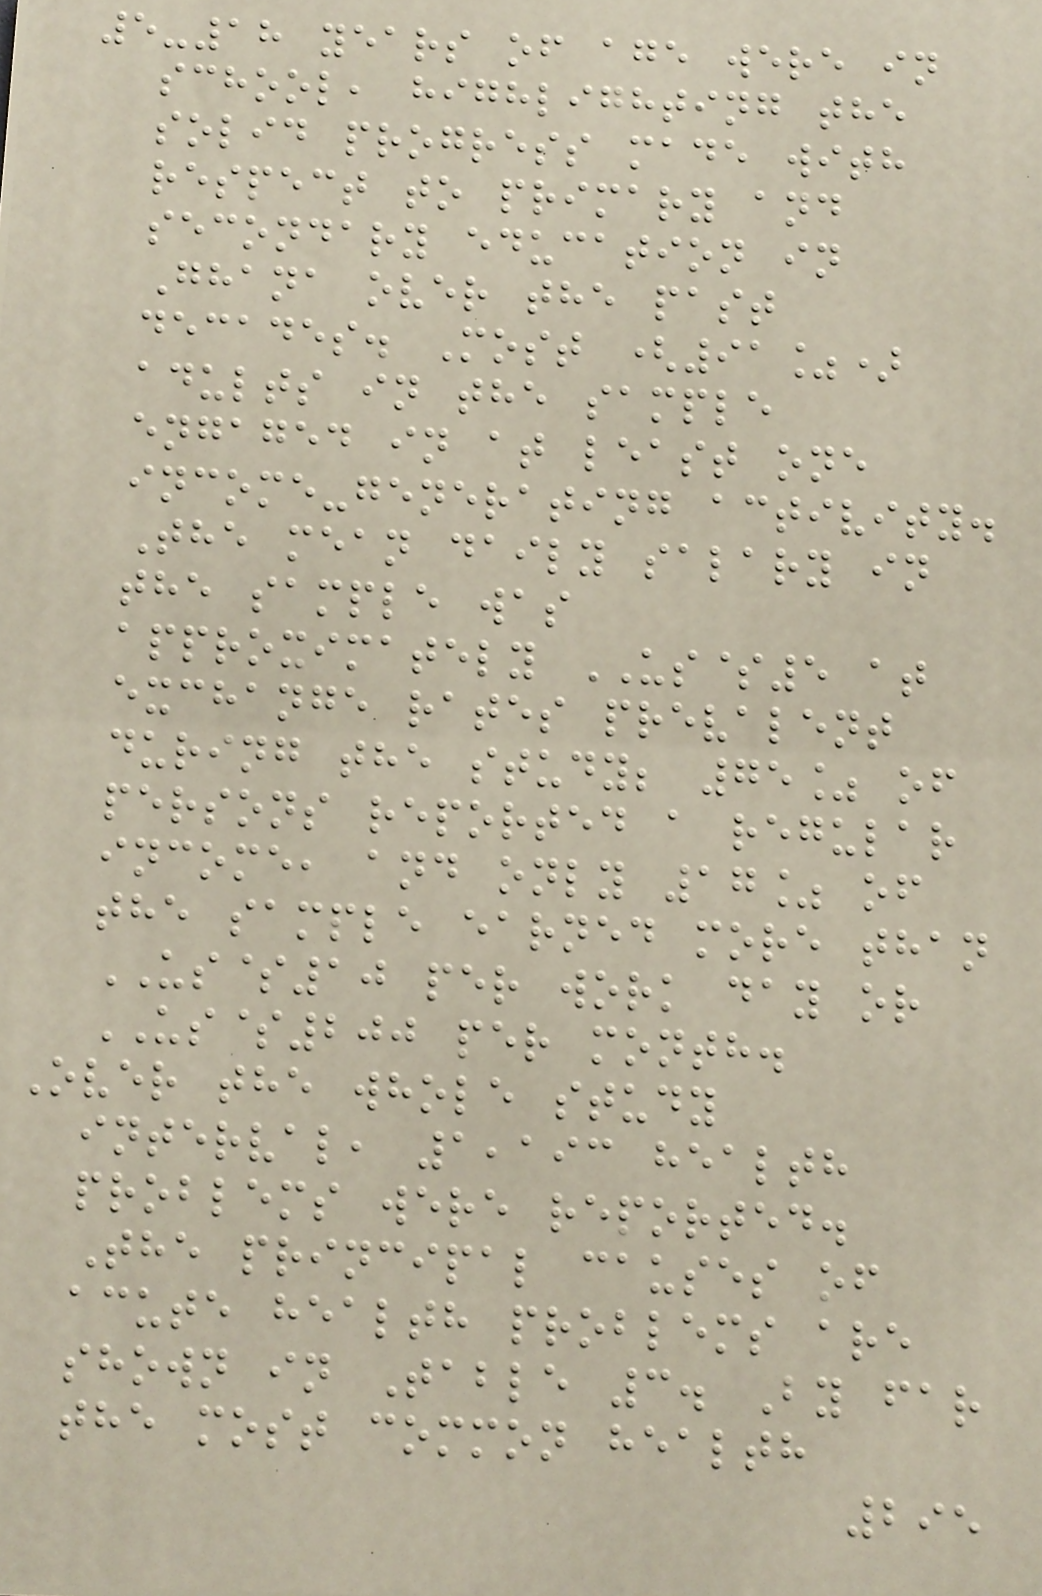5-18 years of age were in
school, highlighting the
solid progress made with
respect to primary and
secondary education in
Ghana over the past
decades. Most (91%)
adults in the sample
engaged in at least one
income-generating activity.
The mean daily salary in
the sample was
approximately US$5 at
exchange rates prevalent
during the study; 75% of
persons reported a regular
income, and only 17% of
the sample earned more than
US$10 per work day or
US$200 per month.
Over the whole study
interval, 1,193 health
problems were reported.
The principal causes of
acute health problems are
shown in Table 3. By far
the most common health
295
